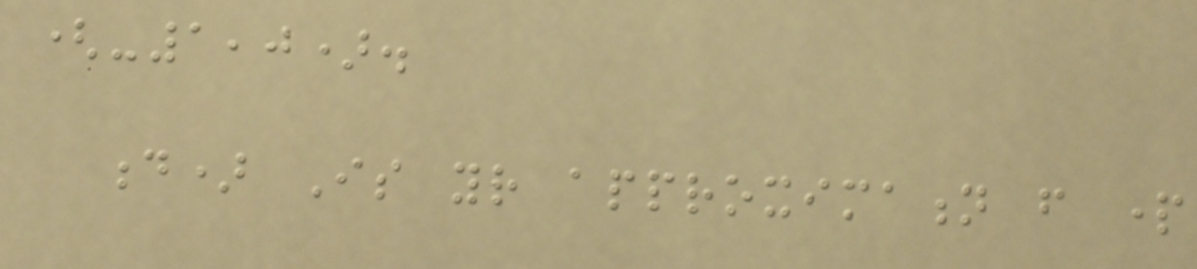(-1,0).
d) Is your approximation from part
